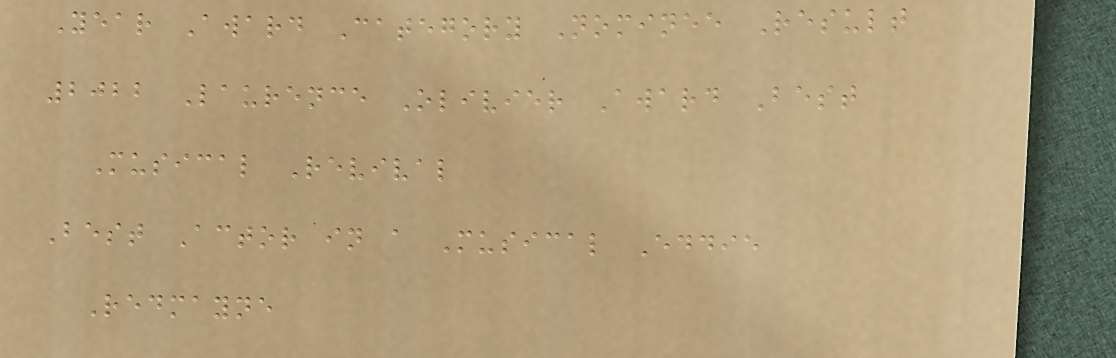Year Award Category Nominee Result
2022 Laurence Olivier Award Best
Musical Revival
Best Actor in a Musical Eddie
Redmayne
